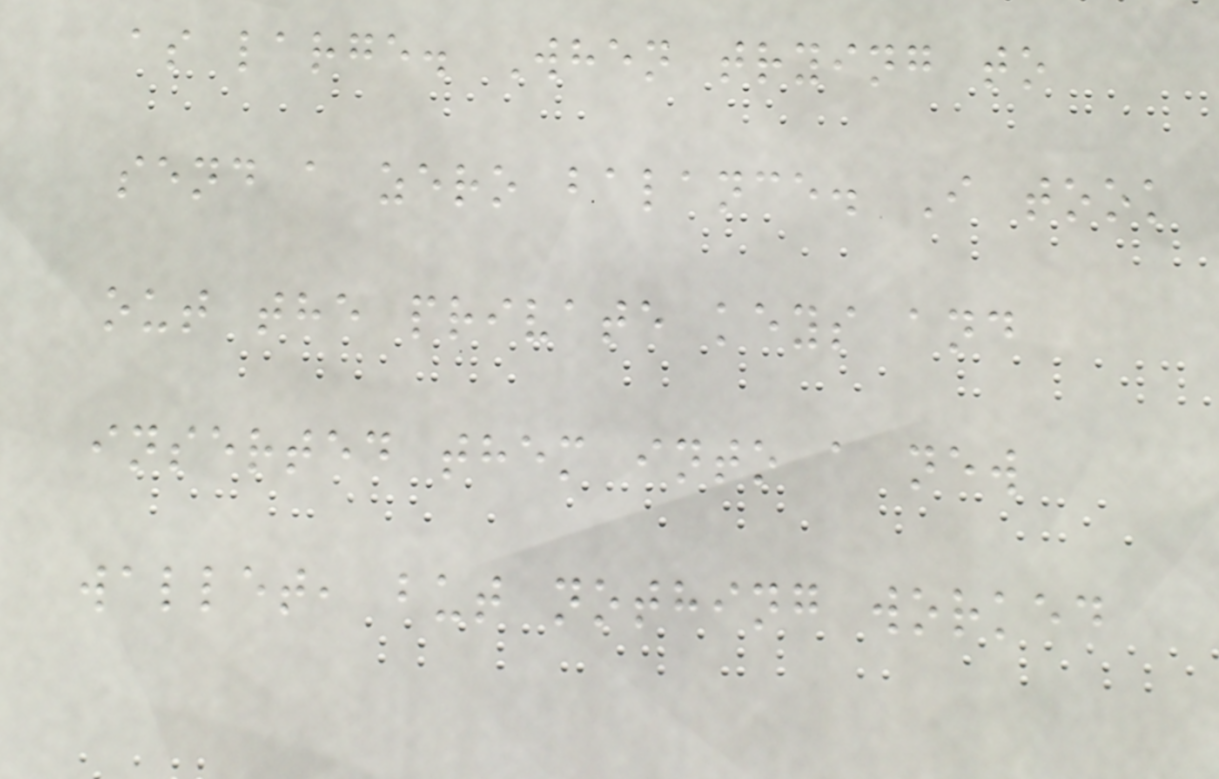as large. When trying to
send a zero balance. I took
out the private keys and
inserted them into a new
wallet, but nothing worked
